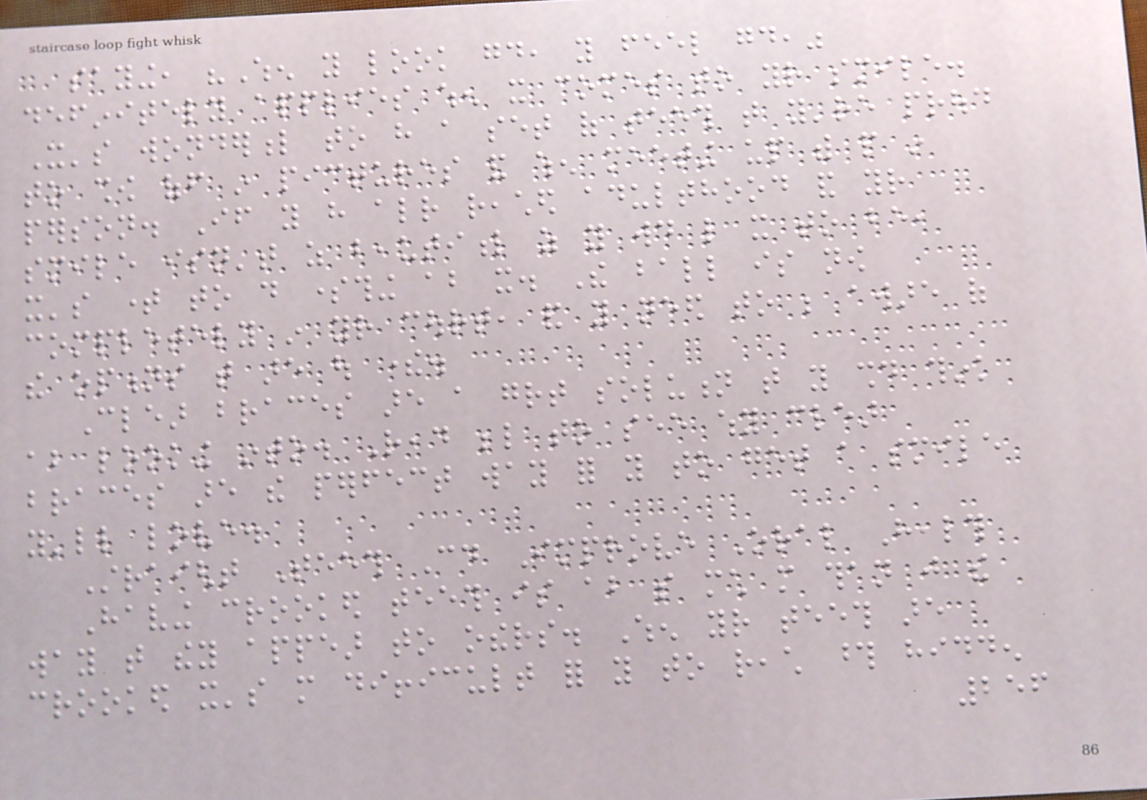saying, "When you look good, you feel good,"
definitely applies when it comes to your smile.
It's wonderful to have a set of teeth that you're proud
to show off in pictures and when meeting up with people in
person. If you have already reached adulthood and your
smile isn't as beautiful as you would like it to be,
it's time to do something about it. The ball is now
completely in your court, and you need to be aware of
the options that are out there.
Clear braces are a great solution that you should think
about looking into. Read below to see why clear
braces are the perfect way for you to get a smile
you'll love.
Straight Teeth Could Improve Oral Health
Having crooked teeth is about so much more than just the
way that they appear to others. When your teeth are
crooked it's more difficult for you to reach those hidden
256
